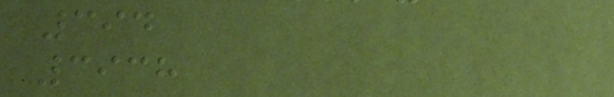394
3938
